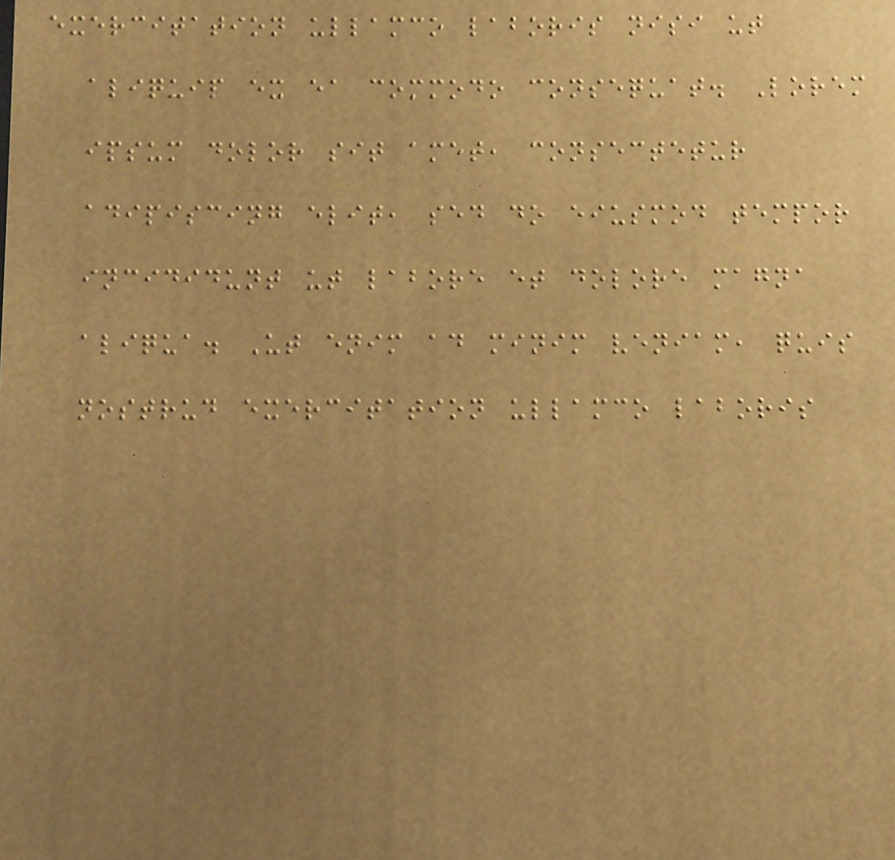exercitation ullamco laboris nisi ut
aliquip ex ea commodo consequat. Lorem
ipsum dolor sit amet, consectetur
adipiscing elit, sed do eiusmod tempor
incididunt ut labore et dolore magna
aliqua. Ut enim ad minim veniam, quis
nostrud exercitation ullamco laboris
